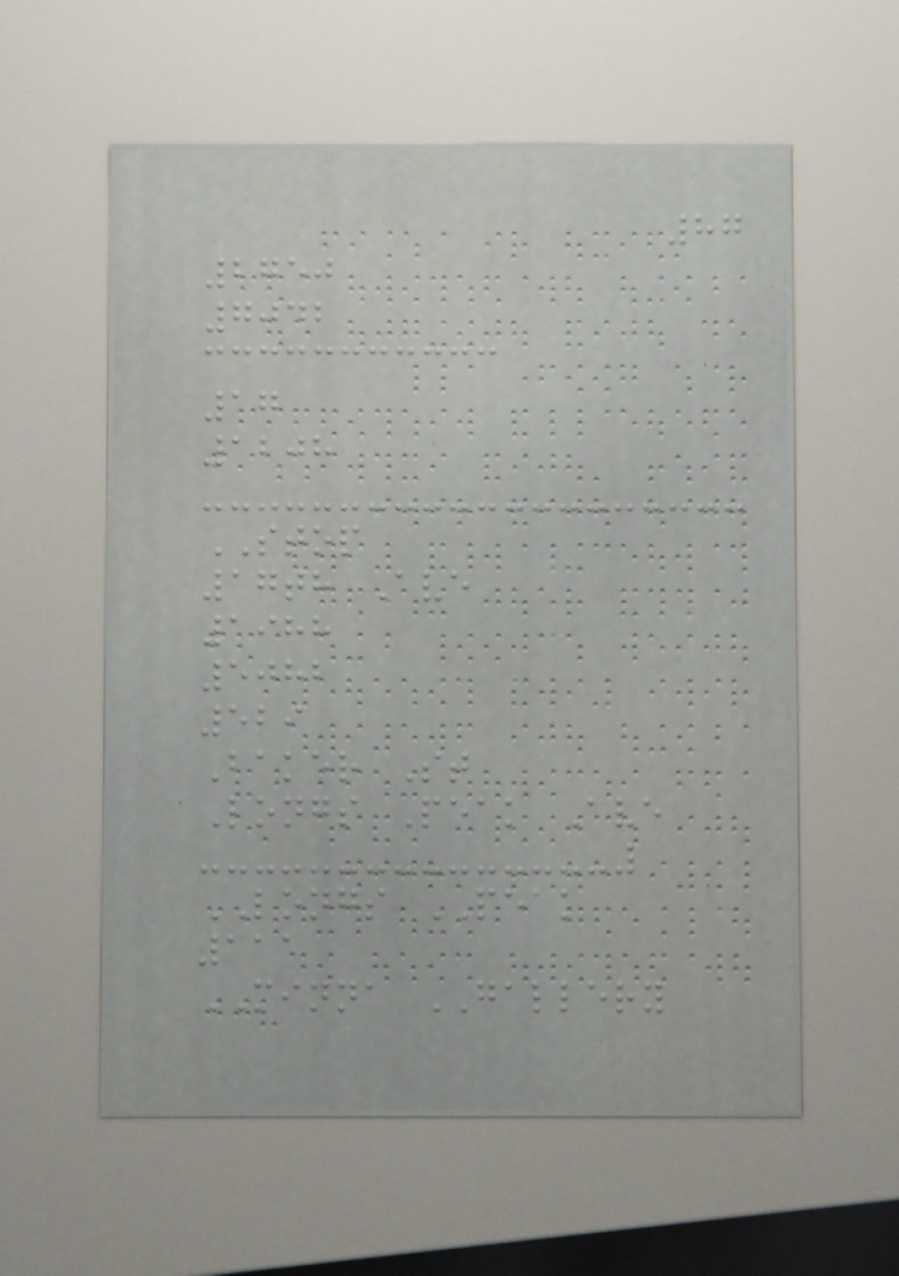87
2750
7042
17
1208
STOP
17th Ave
1988
5082
529
Baker St
Longs Peak Ave
LONGS PEAK
111
MINNA GALLERY
